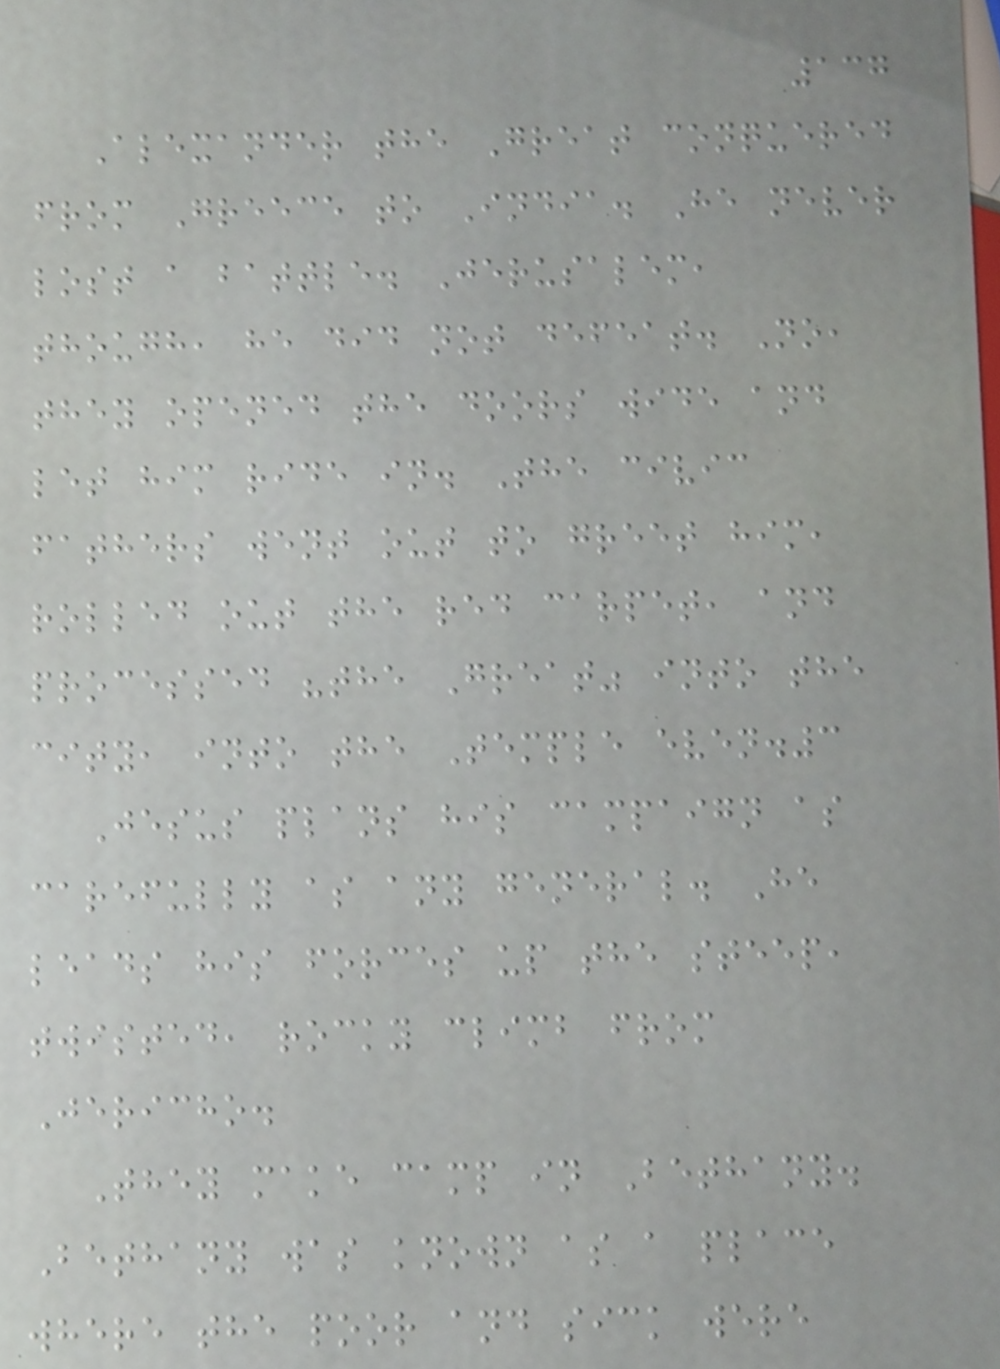137
Alexander the Great conquered
from Greece to India. He never
lost a battle. Jerusalem,
though, he did not defeat. No,
they opened the doors wide and
let him ride in. The civic
fathers went out to greet him,
rolled out the red carpet, and
processed "the Great" into the
city, into the Temple even.3
Jesus plans his campaign as
carefully as any general. He
leads his forces up the steep,
twisted, rocky climb from
Jericho.
They make camp in Bethany.
Bethany was known as a place
where the poor and sick were
